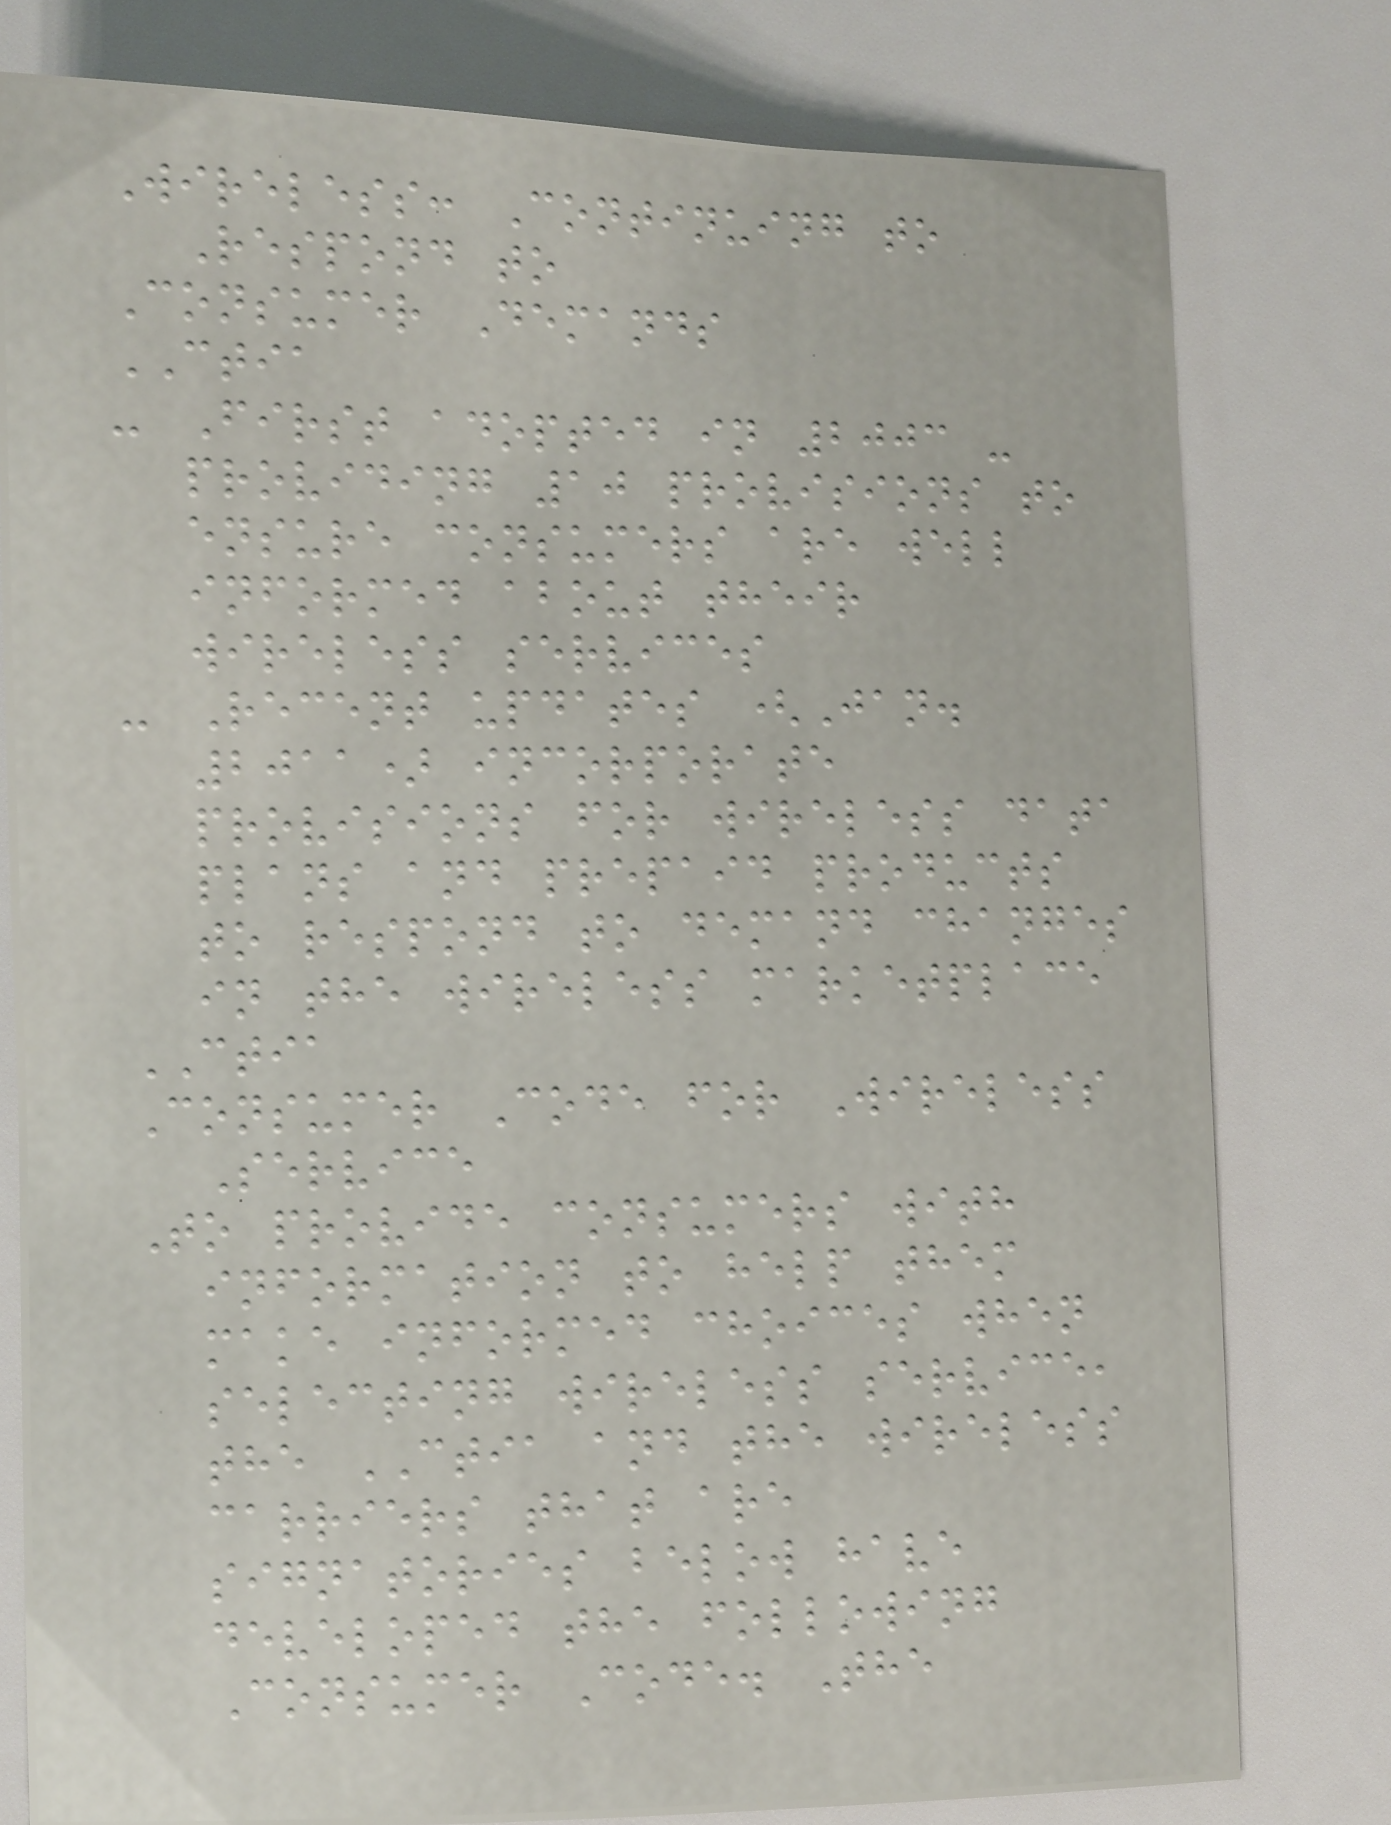Wireless: Continuing to
Respond to
Consumer Demands
CTIA
- First adopted in 2003 -
providing 10 provisions to
ensure consumers are well
informed about their
wireless services
- Recent updates (Jan.
2011) incorporate
provisions for wireless data
plans and prepaid products
to respond to demand changes
in the wireless marketplace
CTIA
Consumer Code for Wireless
Service
To provide consumers with
information to help them
make informed choices when
selecting wireless service,
the CTIA and the wireless
carriers that are
signatories below have
developed the following
Consumer Code. The
